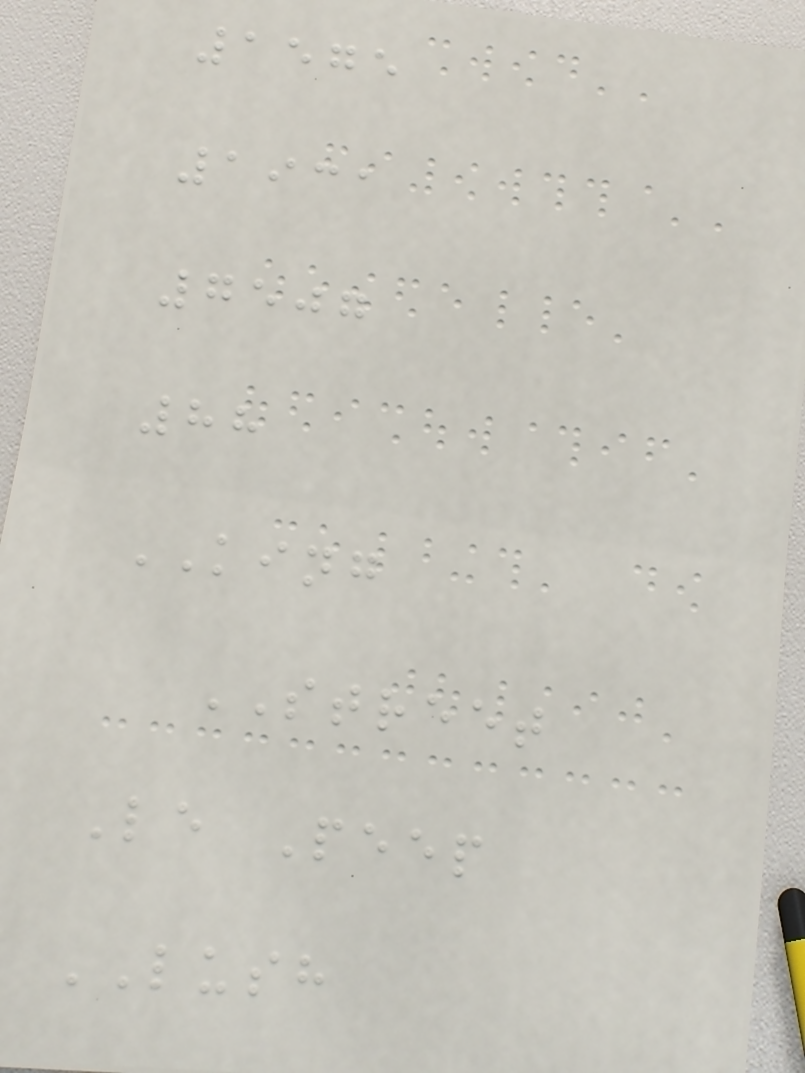1575
1931
7507
88
KING
STREET
Le Peep
LUSH
